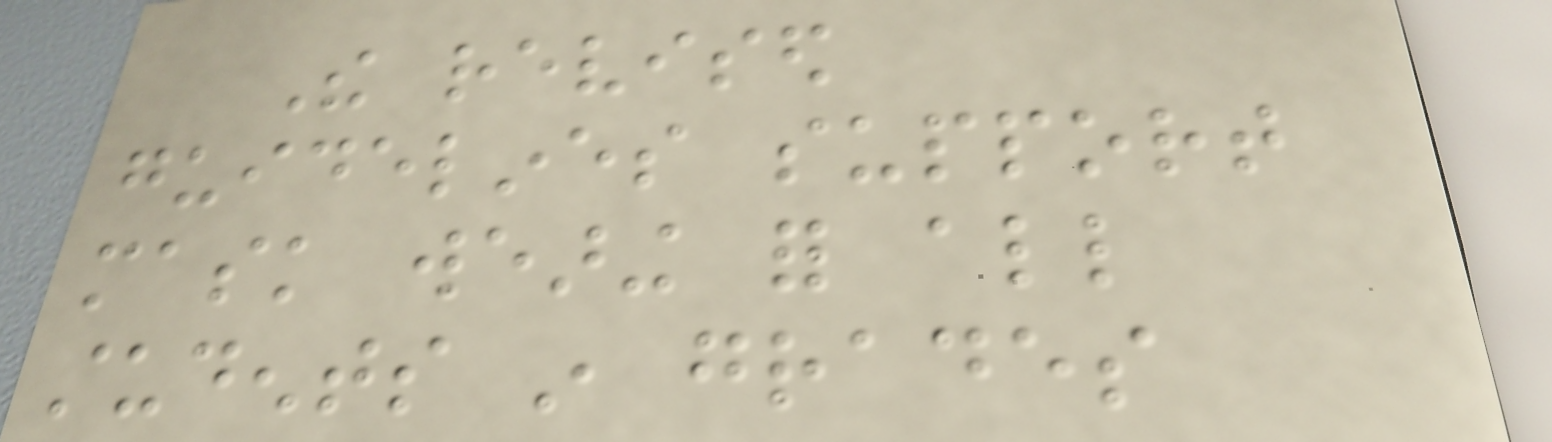The revised
guidelines support
mask wearing for all
students in grades
